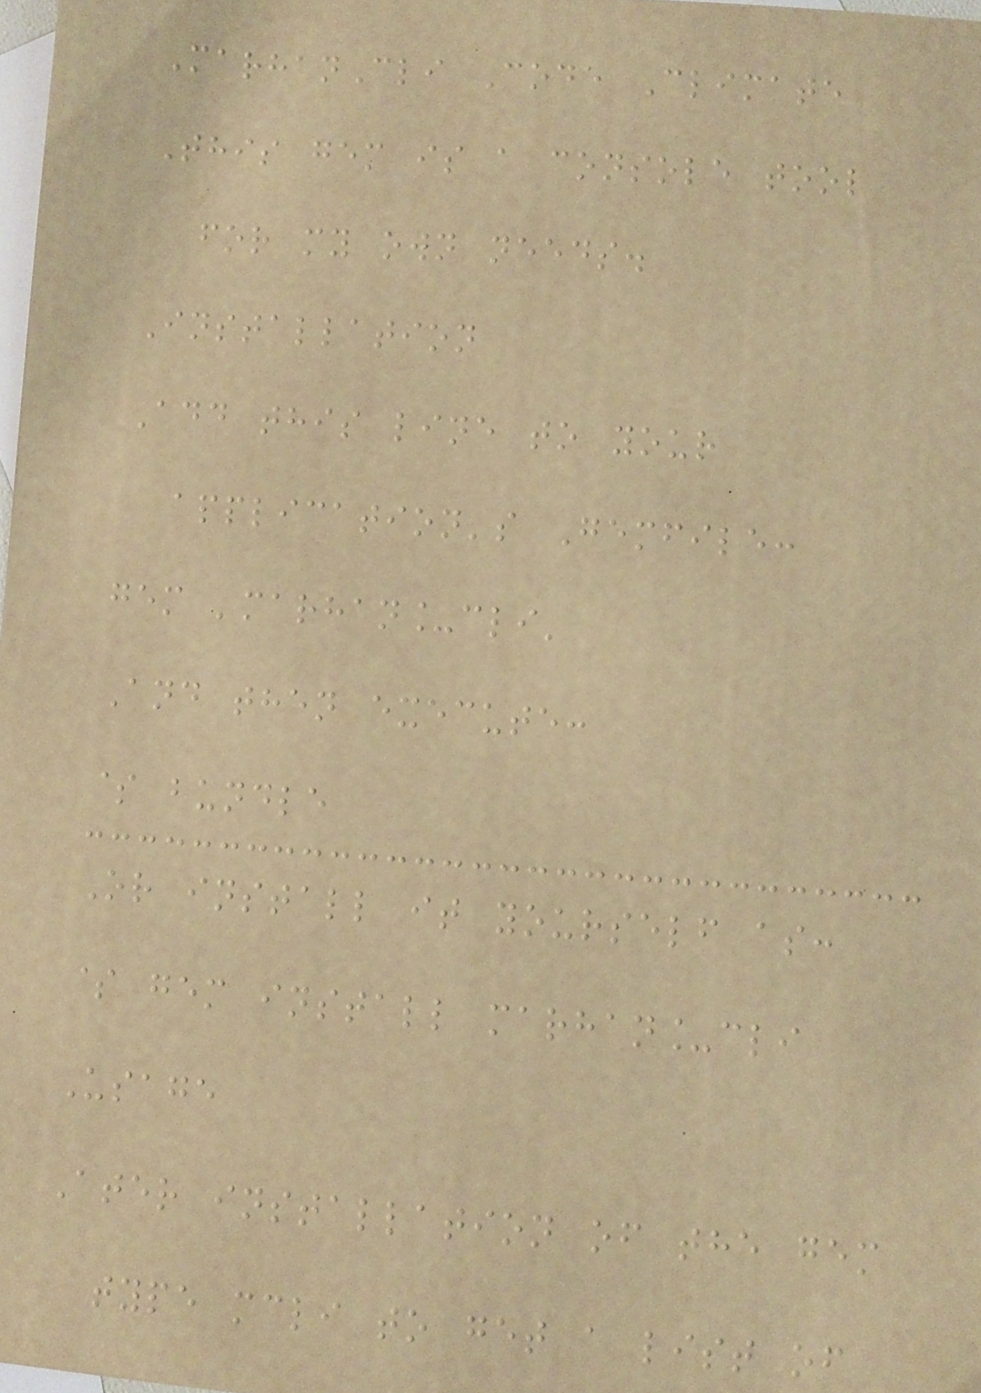MarhanCli Code Climate
This gem is a console tool
for my own needs.
Installation
Add this line to your
application's Gemfile:
gem 'marhan_cli'
And then execute:
$ bundle
Or install it yourself as:
$ gem install marhan_cli
Usage
Ater installation of the gem
type mcli to get a list of
